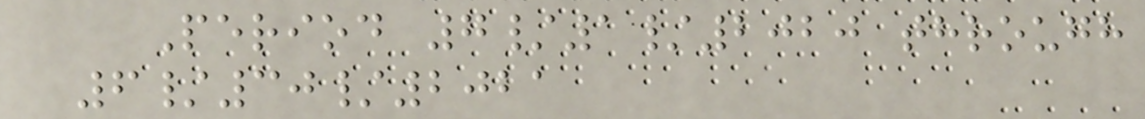Period 7/1/2020 through
6/30/2021
